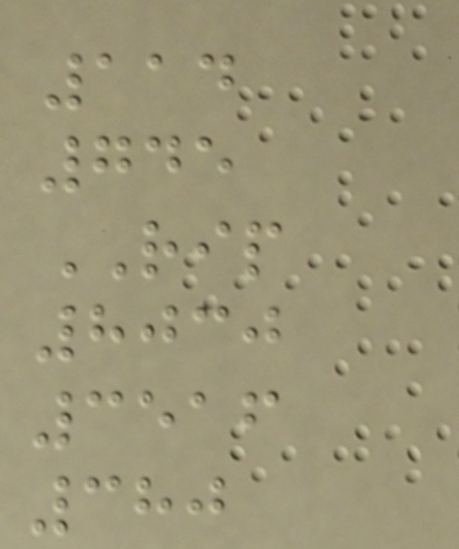114
745
RIP
8030
3516
380
